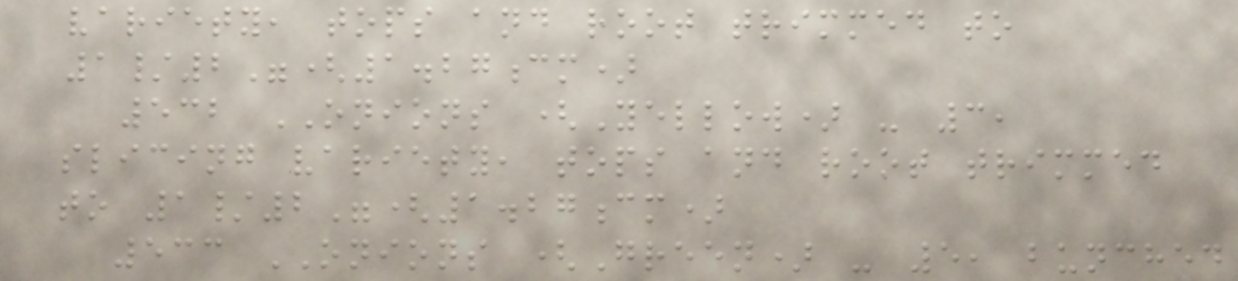variety, tops and root trimmed to
1/2"(1.27cm)
532 ONIONS (Yellow) - 3,
slicing variety, tops and root trimmed
to 1/2"(1.27cm)
533 ONIONS (Green) - 5, bunched
